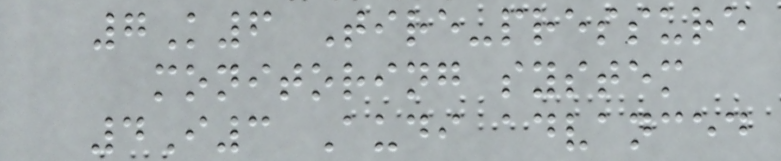7K6 Tire-pressure
monitoring system
4I3 Audi advanced
